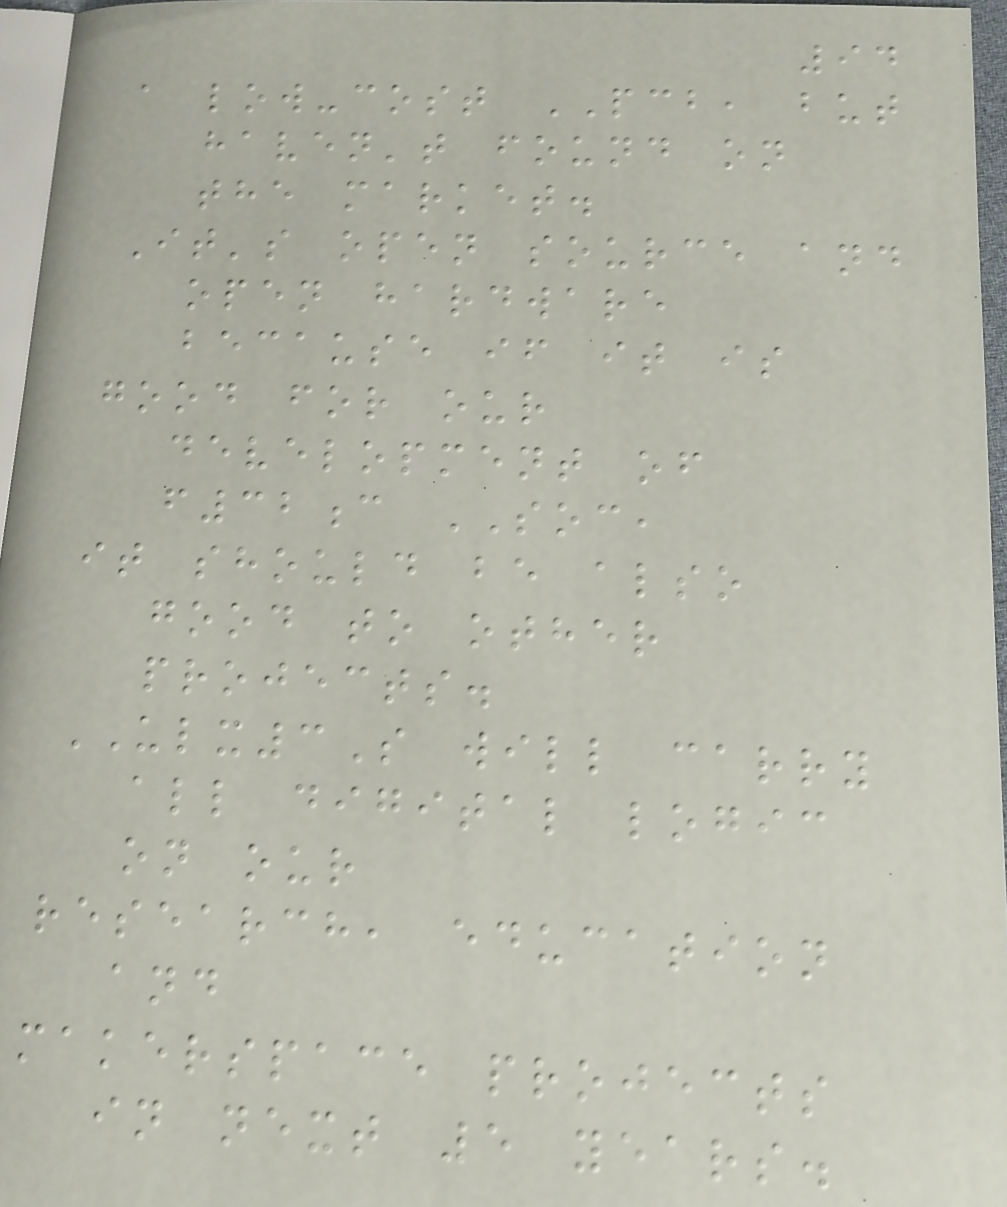94
a low-cost PCB, but
haven't found on
the market.
It's open source and
open hardware
because if it is
good for our
development of
f32c SOC,
it should be also
good to other
projects.
ULX3S will carry
all digital logic
on our
research, education
and
makerspace projects
in next 5 years.
